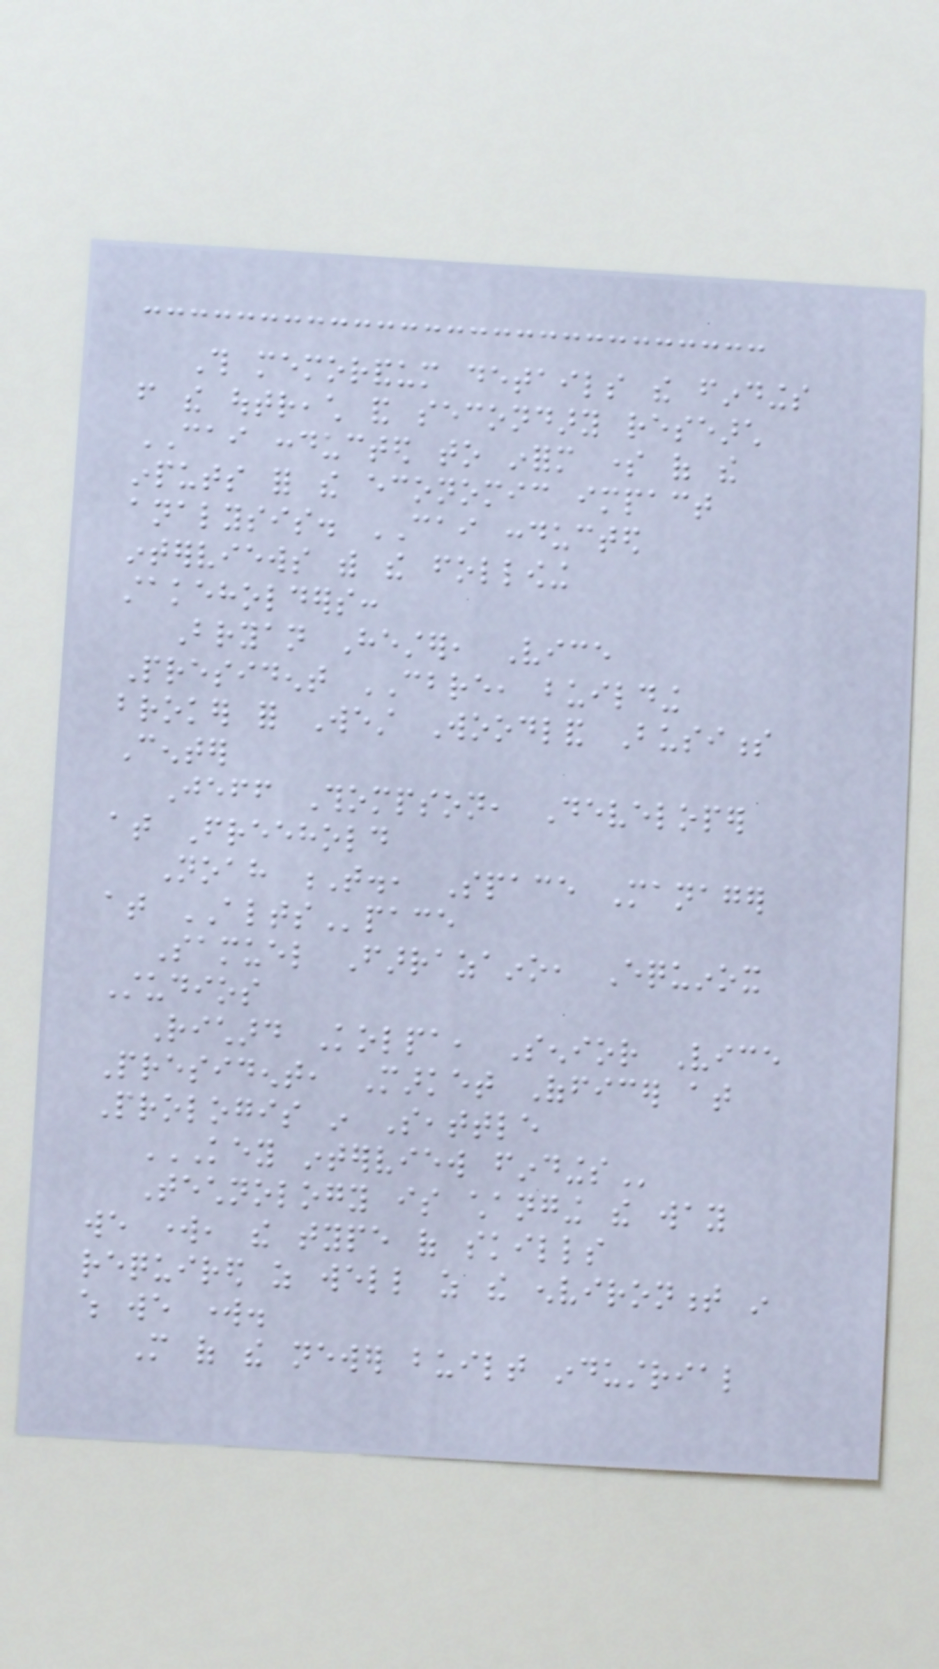This memorandum details the findings
from the outreach and secondary research
CAI conducted to inform some of the
inputs for the economic impact
analysis. CAI conducted
interviews with the following
stakeholders:
Bryan Hester, Vice
President CBRE, building
broker for West Woodland Business
Center
Jeff Thompson, Developer
at Freehold
Noah T., Space Manager
at ALTSpace
Samuel Farrazaino, Equinox
Studios
Richard Kolpa, Senior Vice
President, Market Officer at
Prologis in Seattle
KEY INTERVIEW FINDINGS
Technology is changing the way
we work, the type of skills
required as well as the environment in
which we work.
More of the newer built industrial
